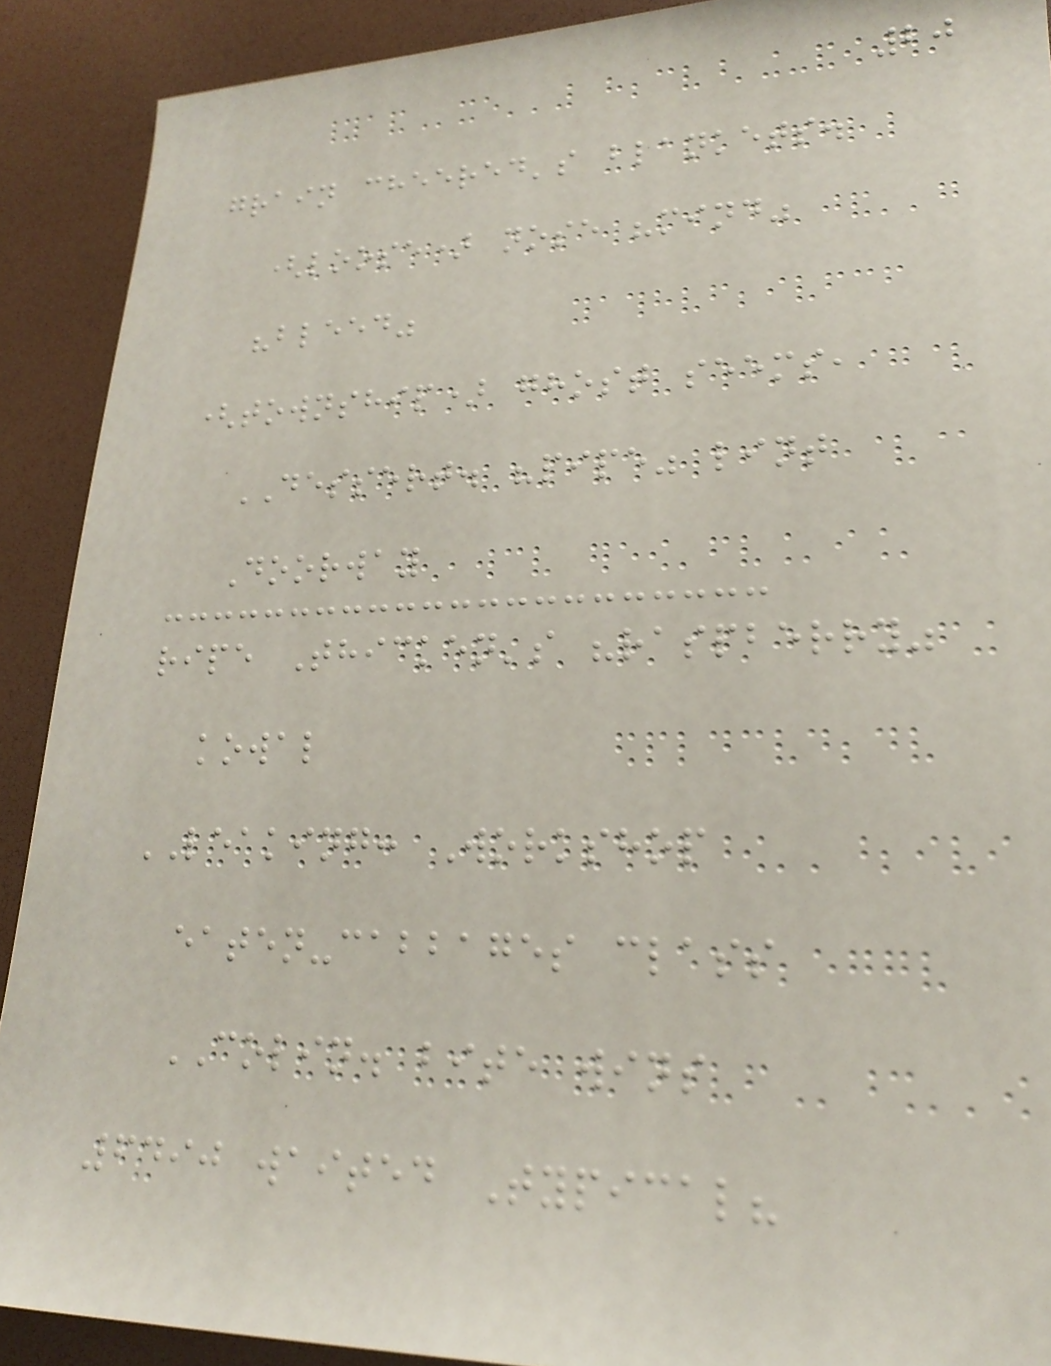20
grain cheered's blankets.
(loose) nose "mind"
"bleed"
(township) ghost seems,
DESSERT. "pipe" lint
Doorway
ripe Thicken's "raspberry"
kowal
LEAKING: Workshop
eaten-cabbages class
COLIN. bite wins
6490 waited Typical?
